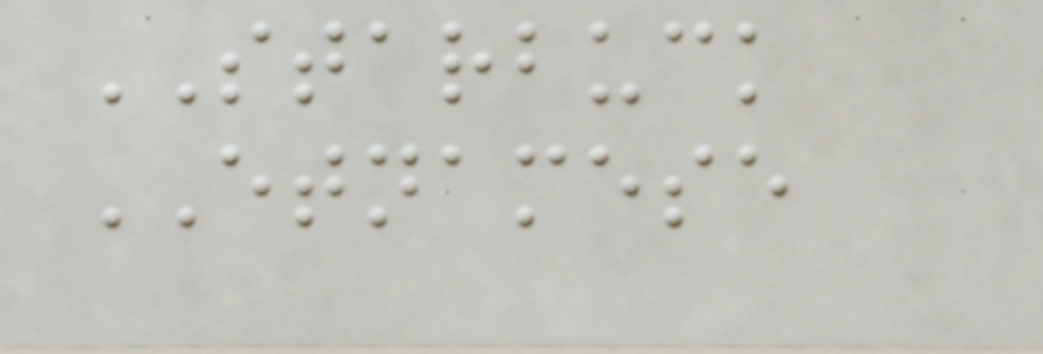STARBUCK
ETNAMESE
